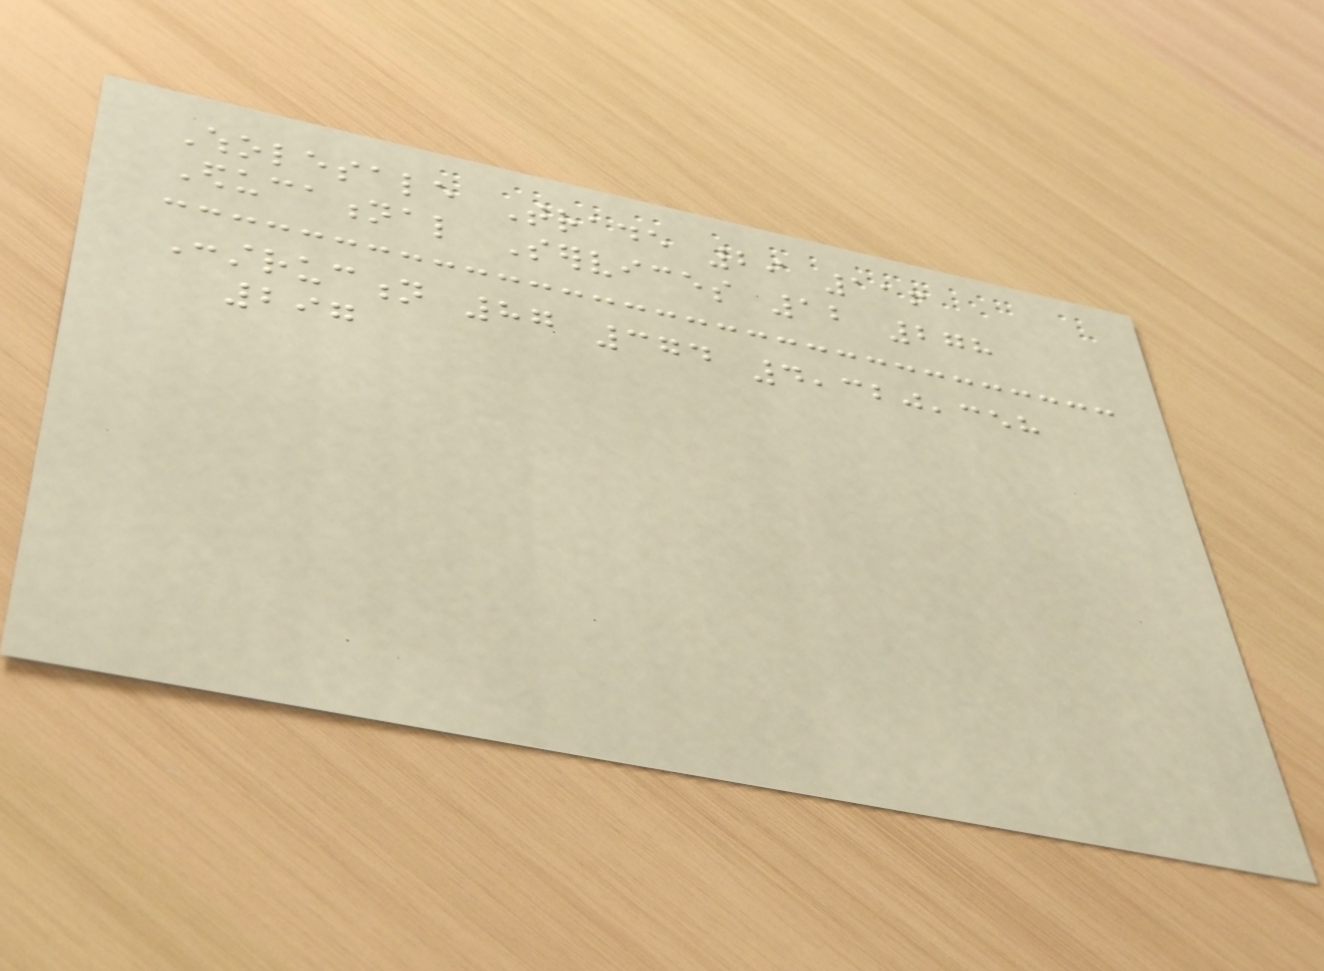Wholesale Trade 29 116
Educational Services 12 278
Construction 87 374 4,320,358
297
